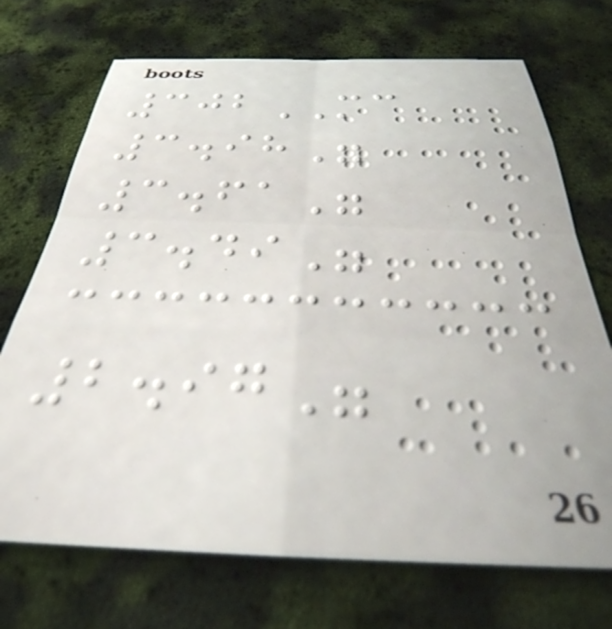302MC
3.98"
3.61"
3.49"
2.97"
